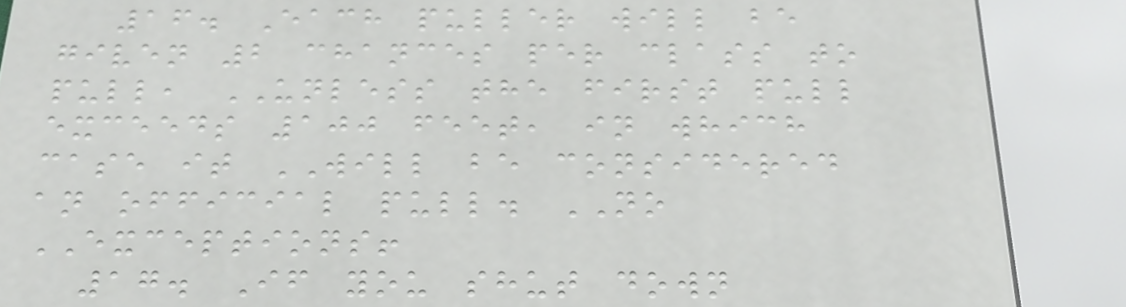16. Each puller will be
given 2 chances per class to
pull, UNLESS the first pull
exceeds 100 feet, in which
case it WILL be considered
an official pull. NO
EXCEPTIONS!
17. If you shut down
